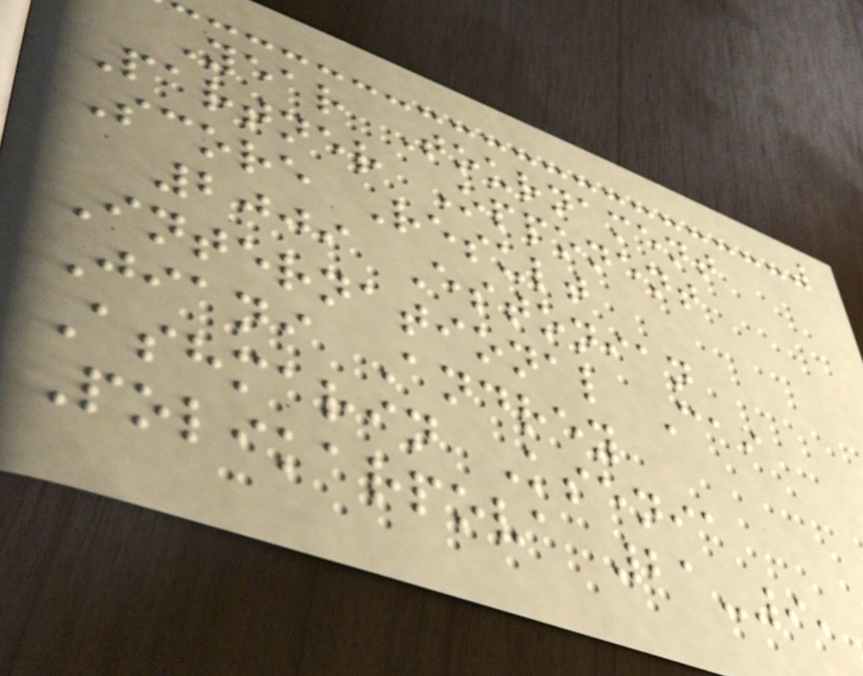Year Tournament
Partner Opponent
Score Result
2009 Estonian
International Cai
Jiani Andrey
Ashmarin Ksenia
Polikarpova 21-9,
